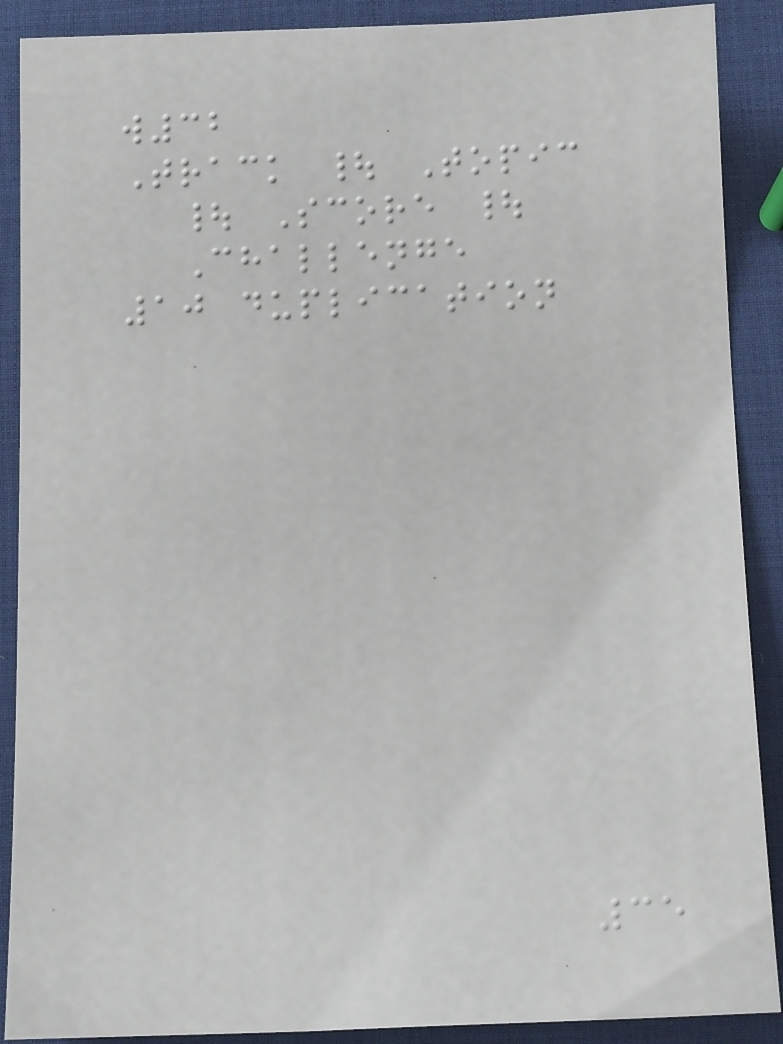w32
Track | Topic
| Score |
Challenge
10 duplication
35
